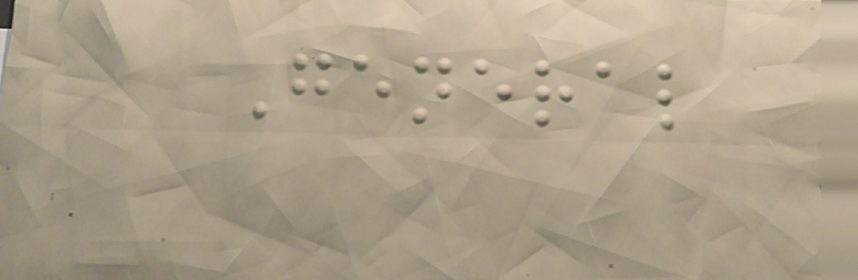General
